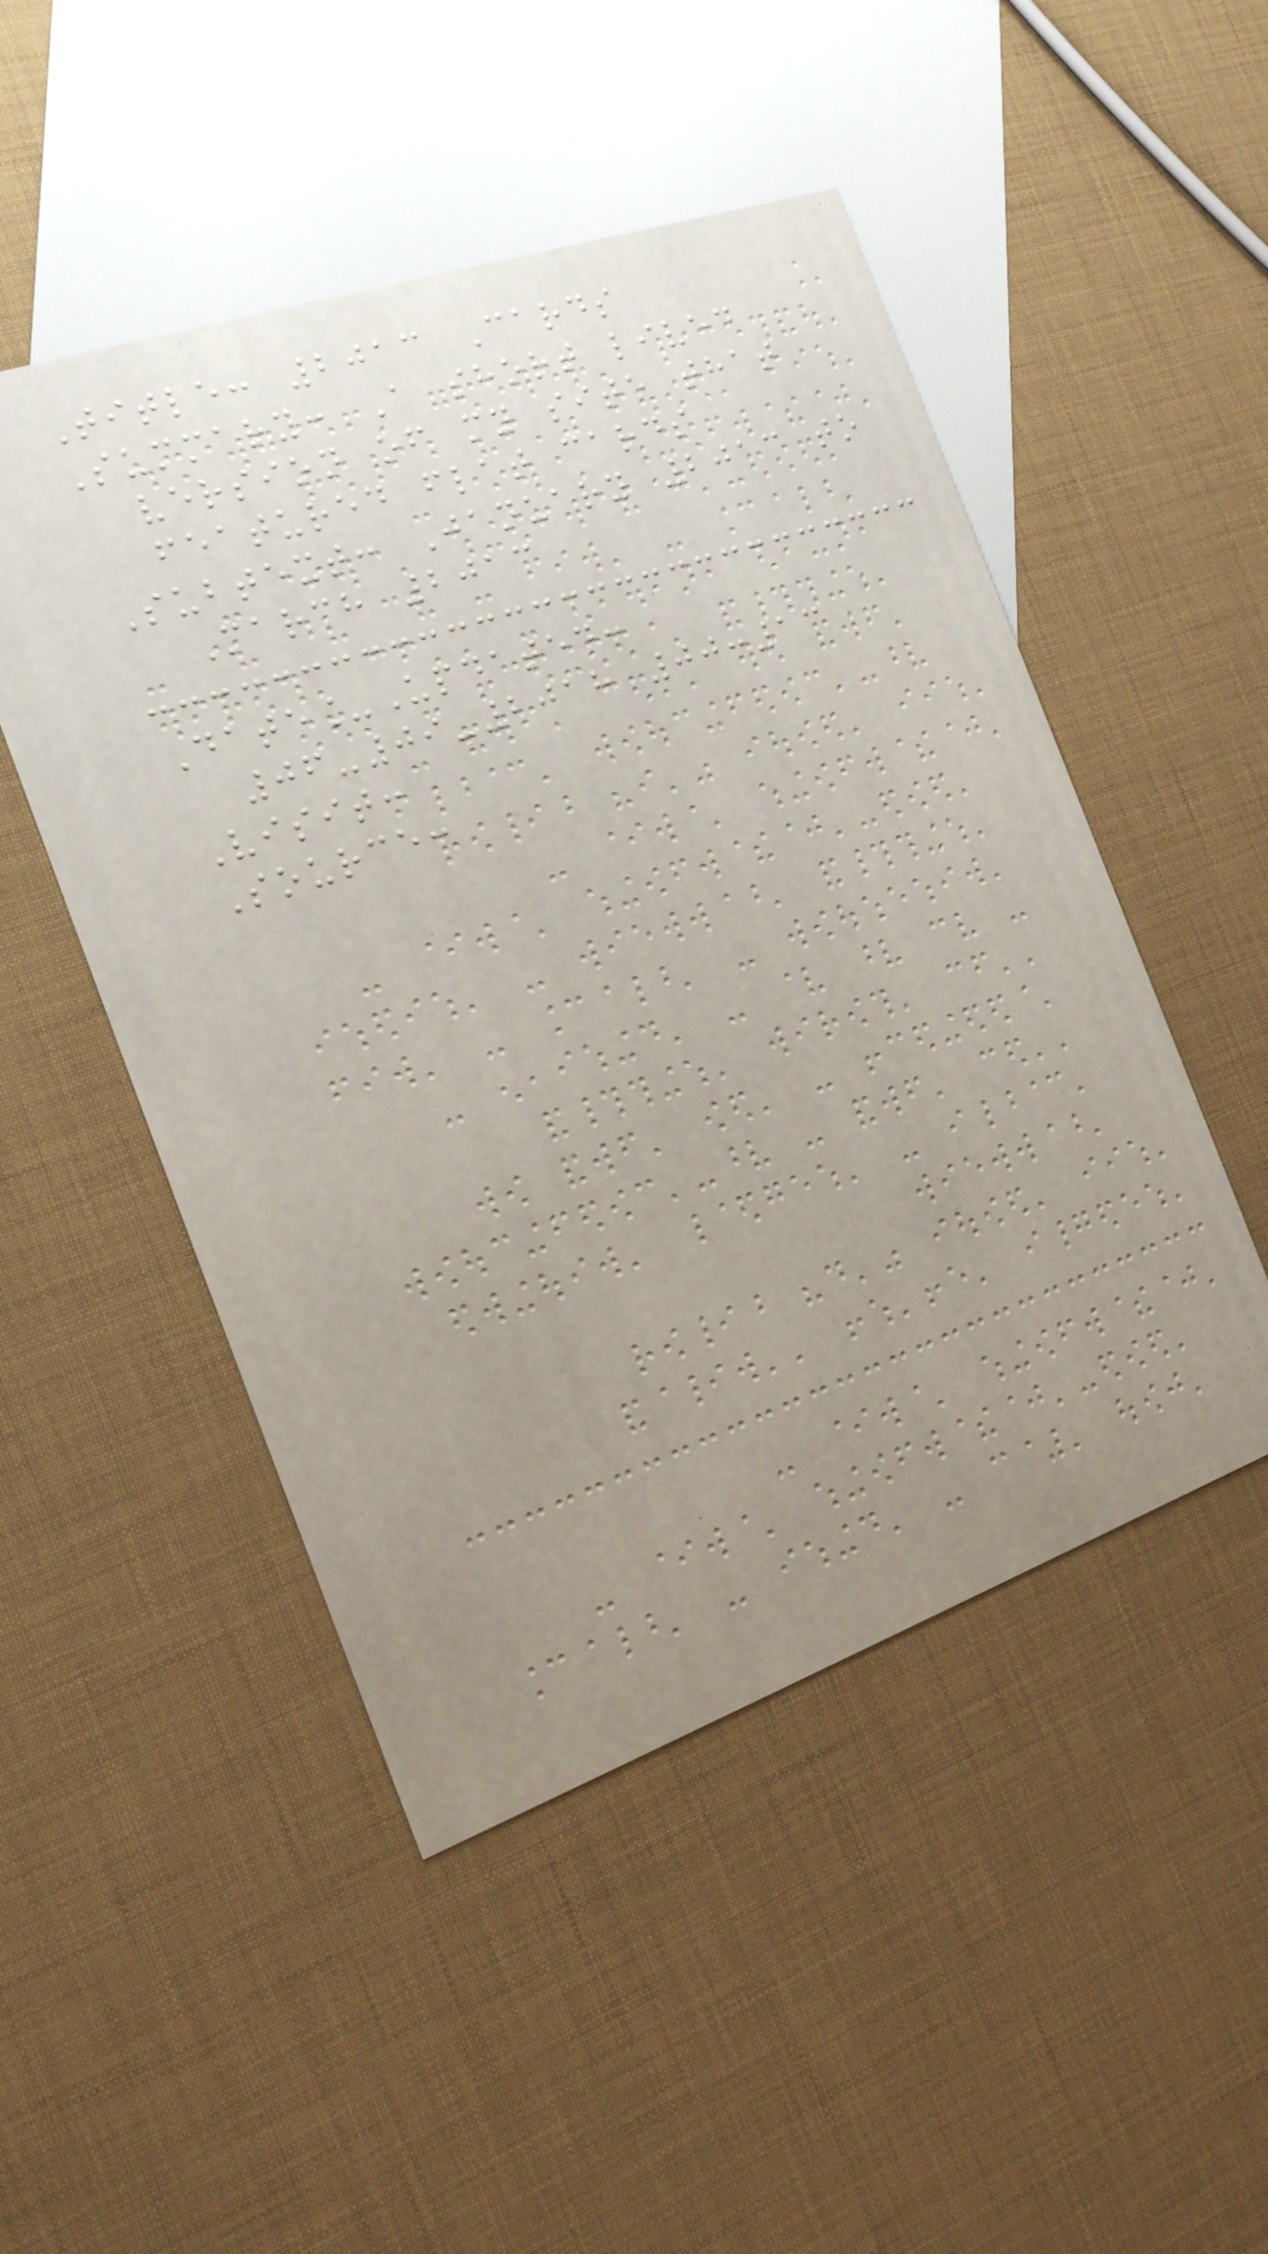Title: 2013 Cards
Summary: A short lived
version of my site that
featured flat cards
Subtext: January 2013 to
March 2013
Date_Updated:
06-09-2018 00:13
Visit:
Source:
